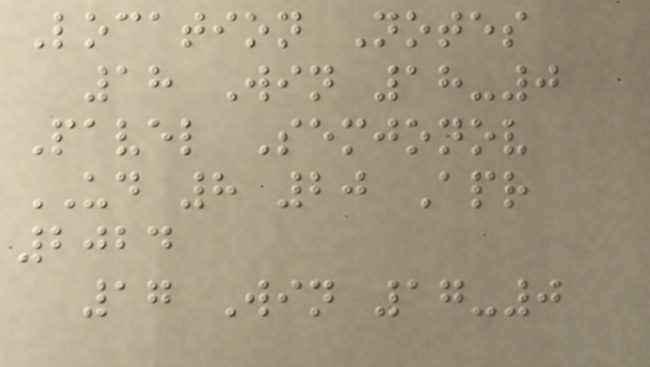Location Notes
18 Win 18-0
Pavel Semjonov
UD 8 20 Apr
2024
17 Win 17-0
